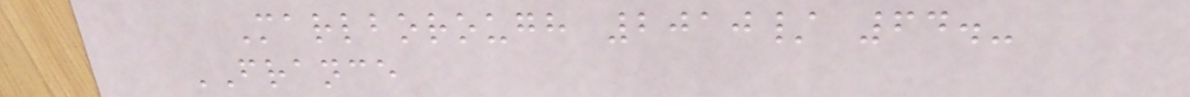Marlborough 2010/ 64.-
FRANCE
